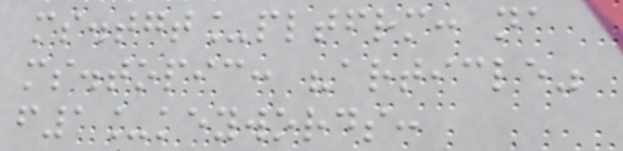ms.tgt_pltfrm: na
ms.topic: "article"
f1_keywords:
